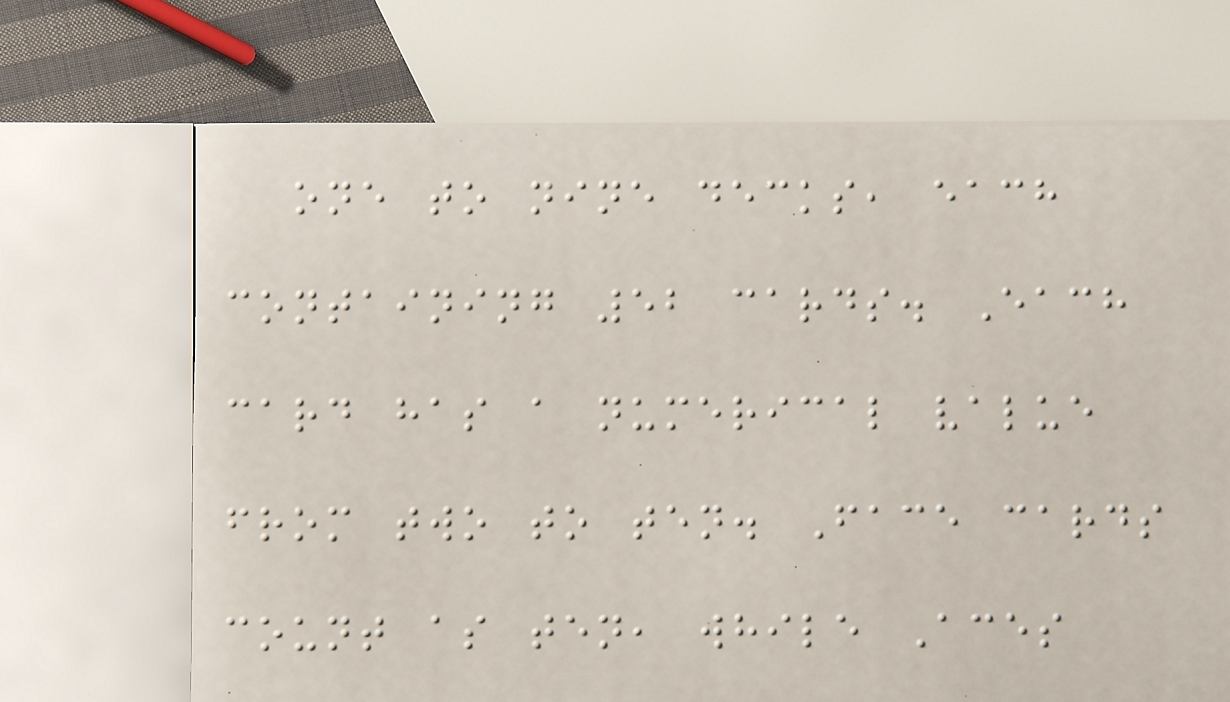one to nine decks, each
containing 52 cards. Each
card has a numerical value
from two to ten. Face cards
count as ten, while Aces
